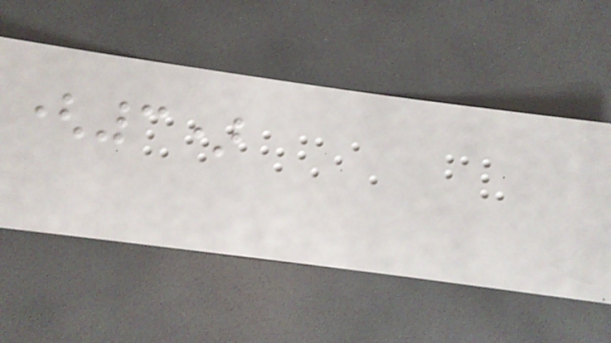(3)
